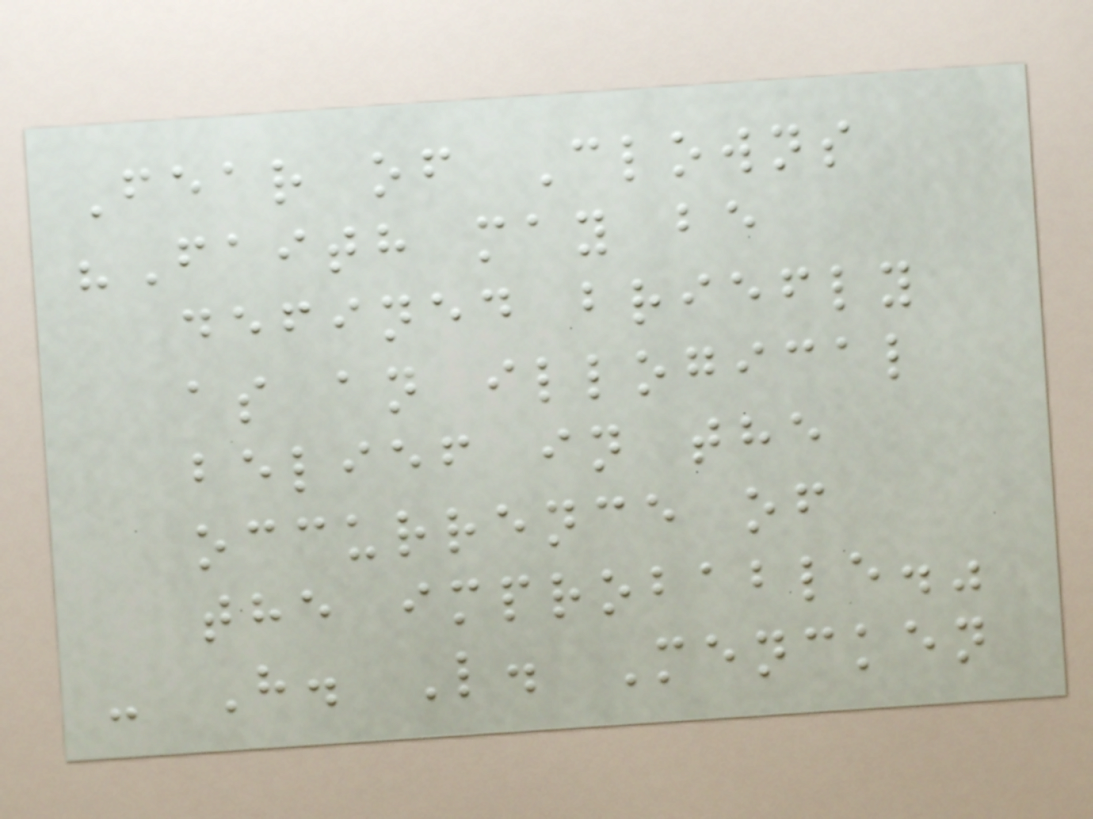Fear of Clowns
"Faith may be
defined briefly
as an illogical
belief in the
occurrence of
the improbable."
- H. L. Mencken
